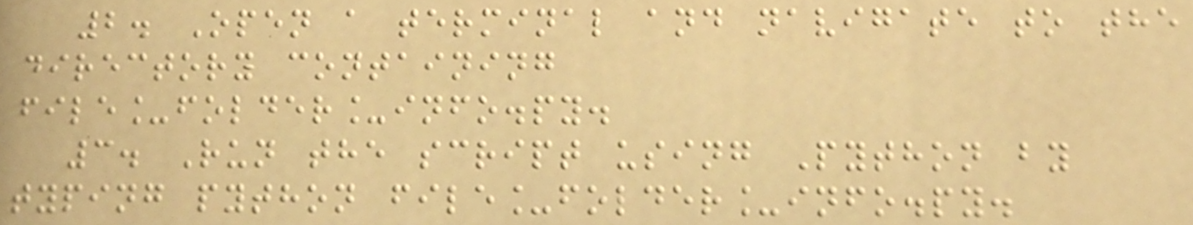2. Open a terminal and navigate to the
directory containing
file_folder_info.py.
3. Run the script using Python by
typing python file_folder_info.py.
